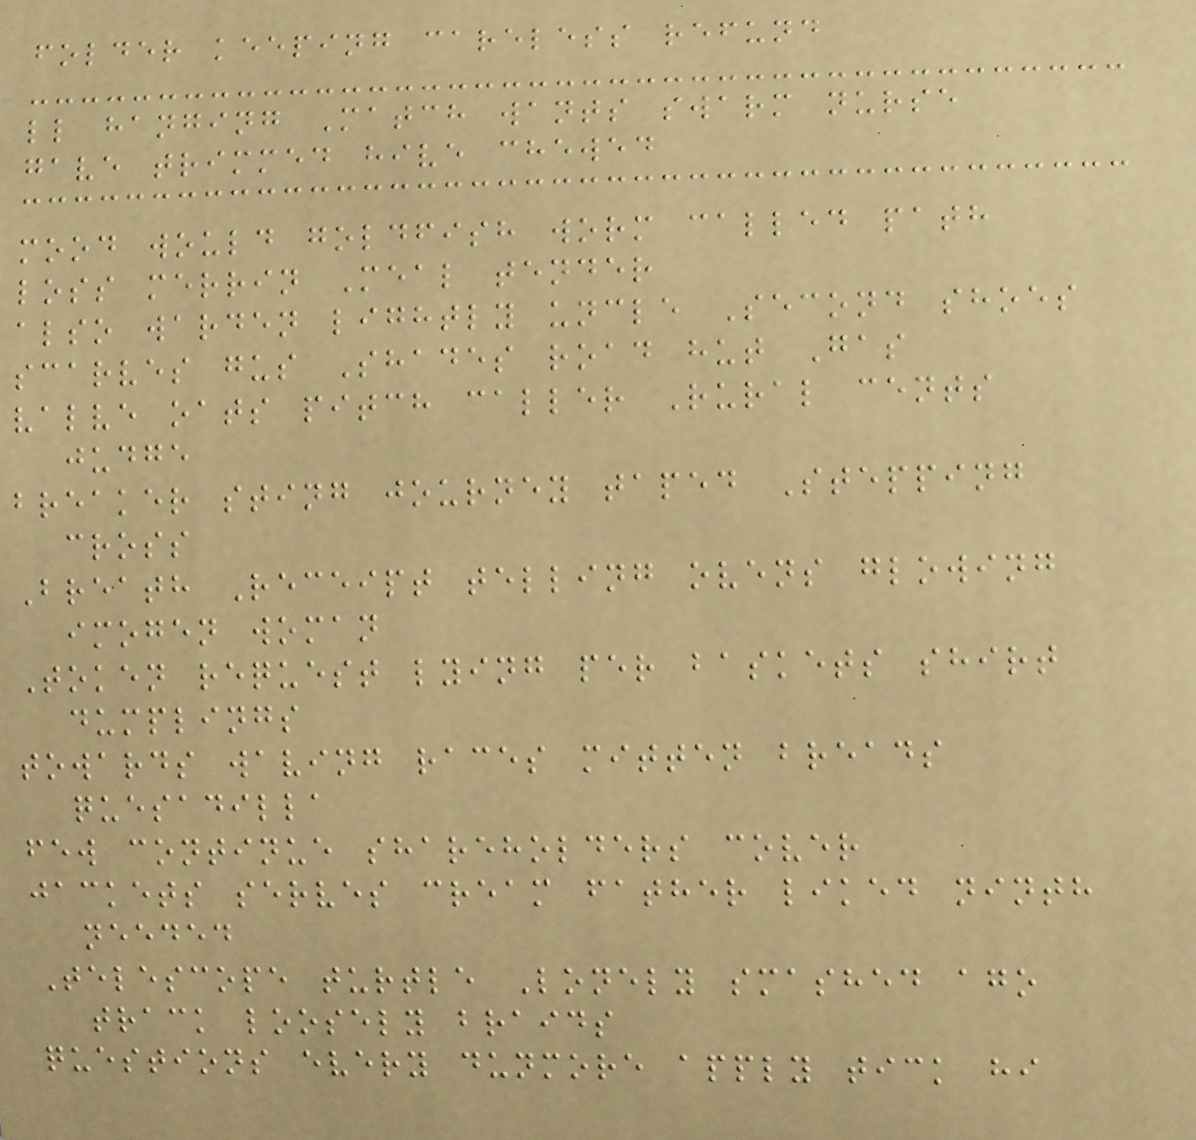folder keeping careless refund
ll hanging Match wants swarm nurse
gave trimmed hive chewed
mood would goldfish worm called path
loss merrin Meal tender
also warden lightly uncle Second shoes
scarves gus Shades road hut Gas
valve oats pitch caller Rural cents
judge
breaker sting journey taped Stepping
cross
Breath Receipt telling ovens glowing
imogen woman
Token request lying per baskets shirt
dumplings
towards waving races mitten breads
quesadilla
few continue shareholders cover
jackets serves cream father liked ninth
needed
Telescope turtle Lonely smashed ago
track loosely braids
questions every dunmore apply tick hi
